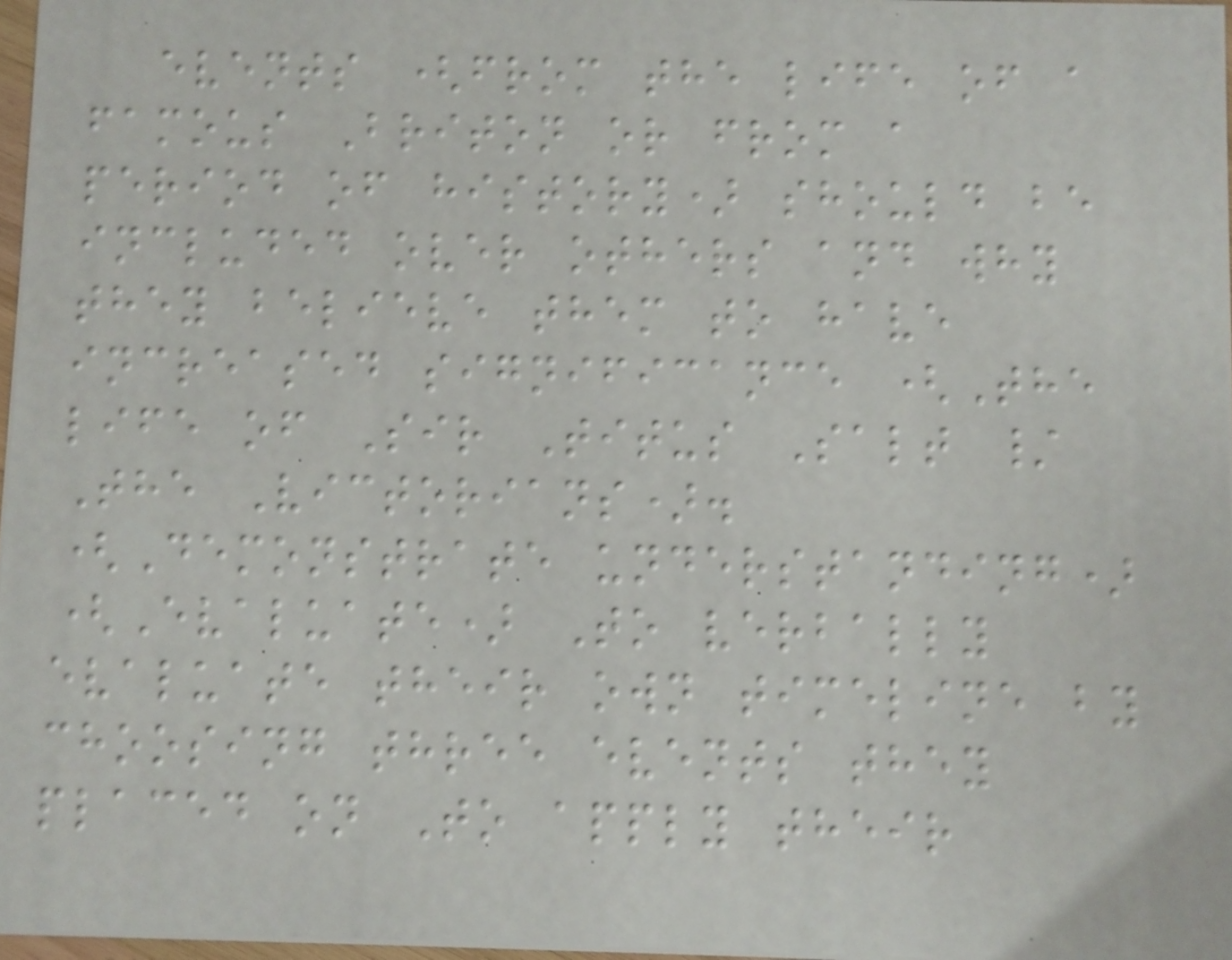events (from the life of a
famous Briton or from a
period of history) should be
included over others and why
they believe them to have
increased significance (The
life of Sir Titus Salt /
The Victorians).
(Demonstrate understanding)
(Evaluate) To verbally
evaluate their own timeline by
choosing three events they
placed on To apply their
